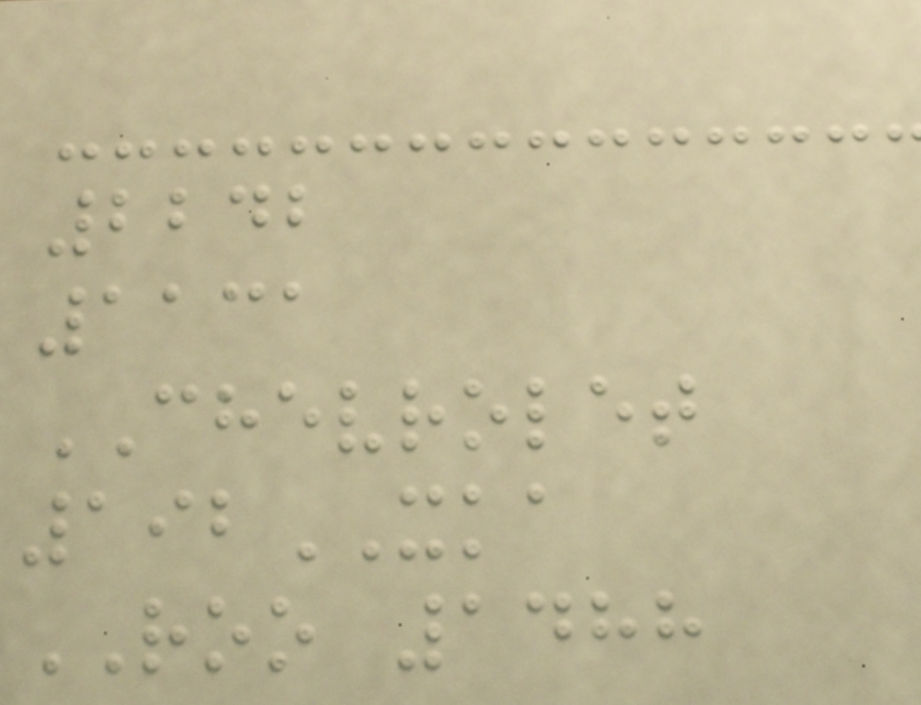2242
1131
CHEVROLET
192XKA
ROO 1488
